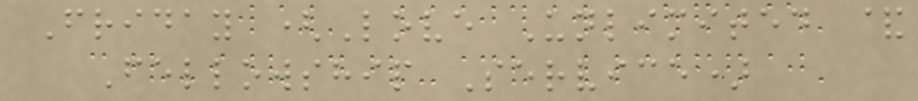Friday (Love Unlimited &
Fellowship Service)
